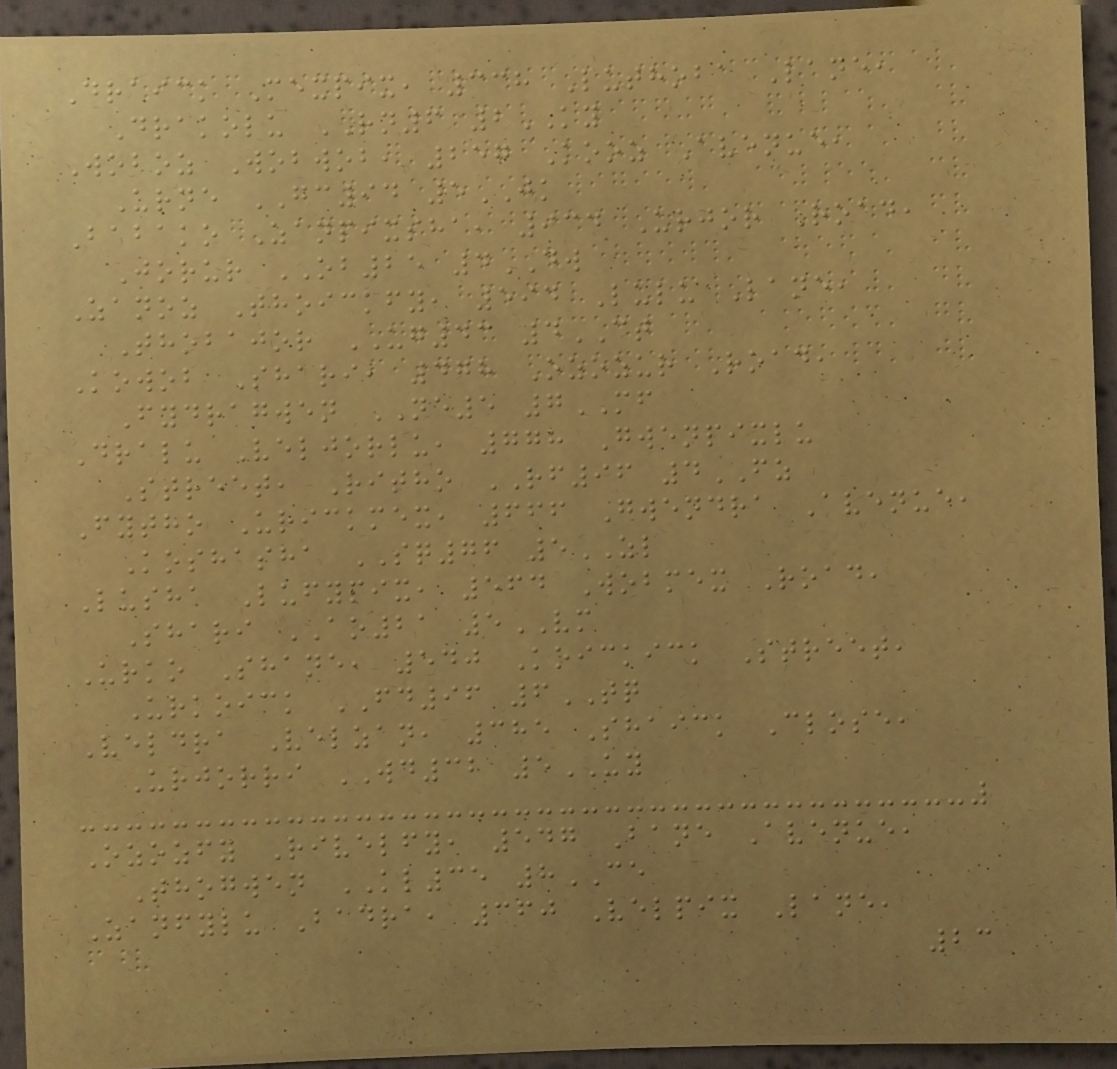Draick Mexpix, 338 Luthoba Lane,
Drakolu RN6 2KY
Woboz Wobwob, 257 Kooz Avenue,
Urne GC94 5JK
Babako Zanpixsha, 934 Urjor Road,
Jorur OB25 4DW
Zanoz Thoickfy, 594 Lulu Lane,
Thobajor UG43 4CT
Kowob Shari, 478 Ozozur Road,
Fydragwen NE5 7MF
Dralu Veljorlu, 778 Gwenpixlu
Street, Ritho RF96 4FZ
Fytho Urickmex, 666 Gwendra Avenue,
Koshasha SQ76 5ZL
Lusha Lufypix, 564 Wobmex Road,
Shari AO21 5VM
Urko Shane, 540 Koickick Street,
Urkoick FD96 6TQ
Veldra Velzan, 385 Shaick Close,
Urjorri WD32 5UY
Ozozfy Rivelfy, 547 Bane Avenue,
Thogwen KL35 8CE
Zanfylu Badra, 360 Velpix Lane,
23
